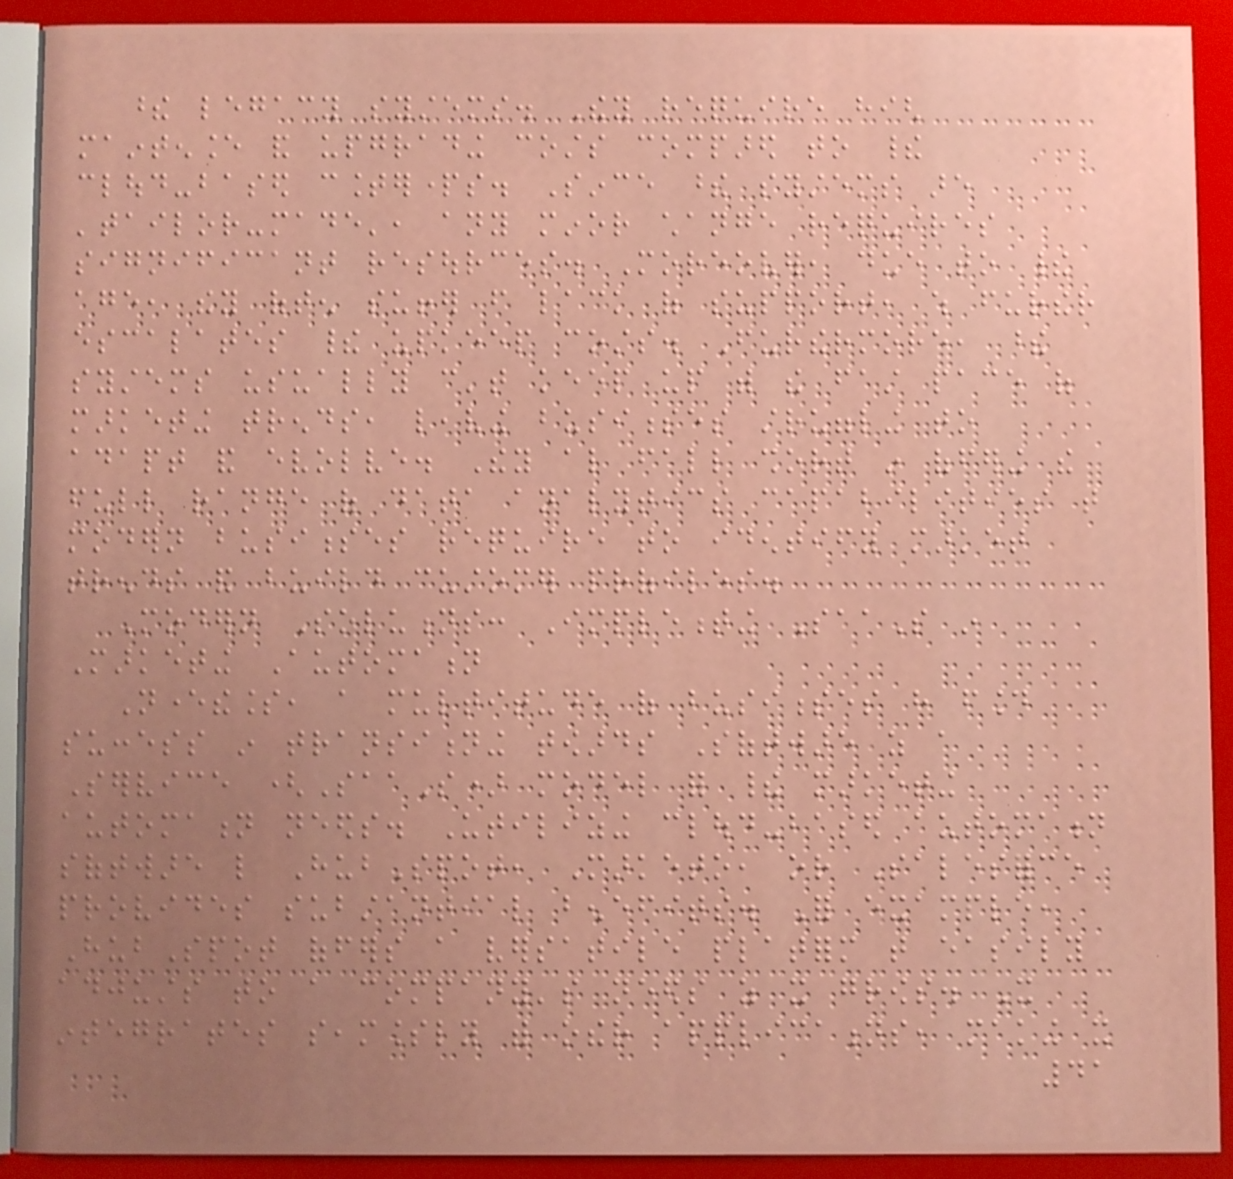these legacy systems. They require high
maintenance and upgrading costs compared to their
cloud-based counterparts. Since these systems are
'tailor-made', any minor change requires
significant resources. Moreover, due to their
age, they often suffer from lack of support, which further
escalates their upkeep costs. Furthermore, these
systems usually can't keep up with the fast pace of
marketing trends, leaving businesses struggling to
adapt and evolve. They also fall short in offering the
full range of data analytics capabilities that
modern businesses require to identify market
trends and build customer profiles.
Modern Solutions: Implementing SaaS in
Marketing Automation
Nevertheless, a multitude of businesses have found
success in transitioning towards Software as a
Service (SaaS) model for their marketing
automation needs. Utilizing cloud-based automation
software like HubSpot, Marketo, or Salesforce
provides substantial benefits. For example,
HubSpot offers a versatile platform that easily
adjusts to a company's needs as it grows. It
integrates seamlessly with other applications, making it
41
